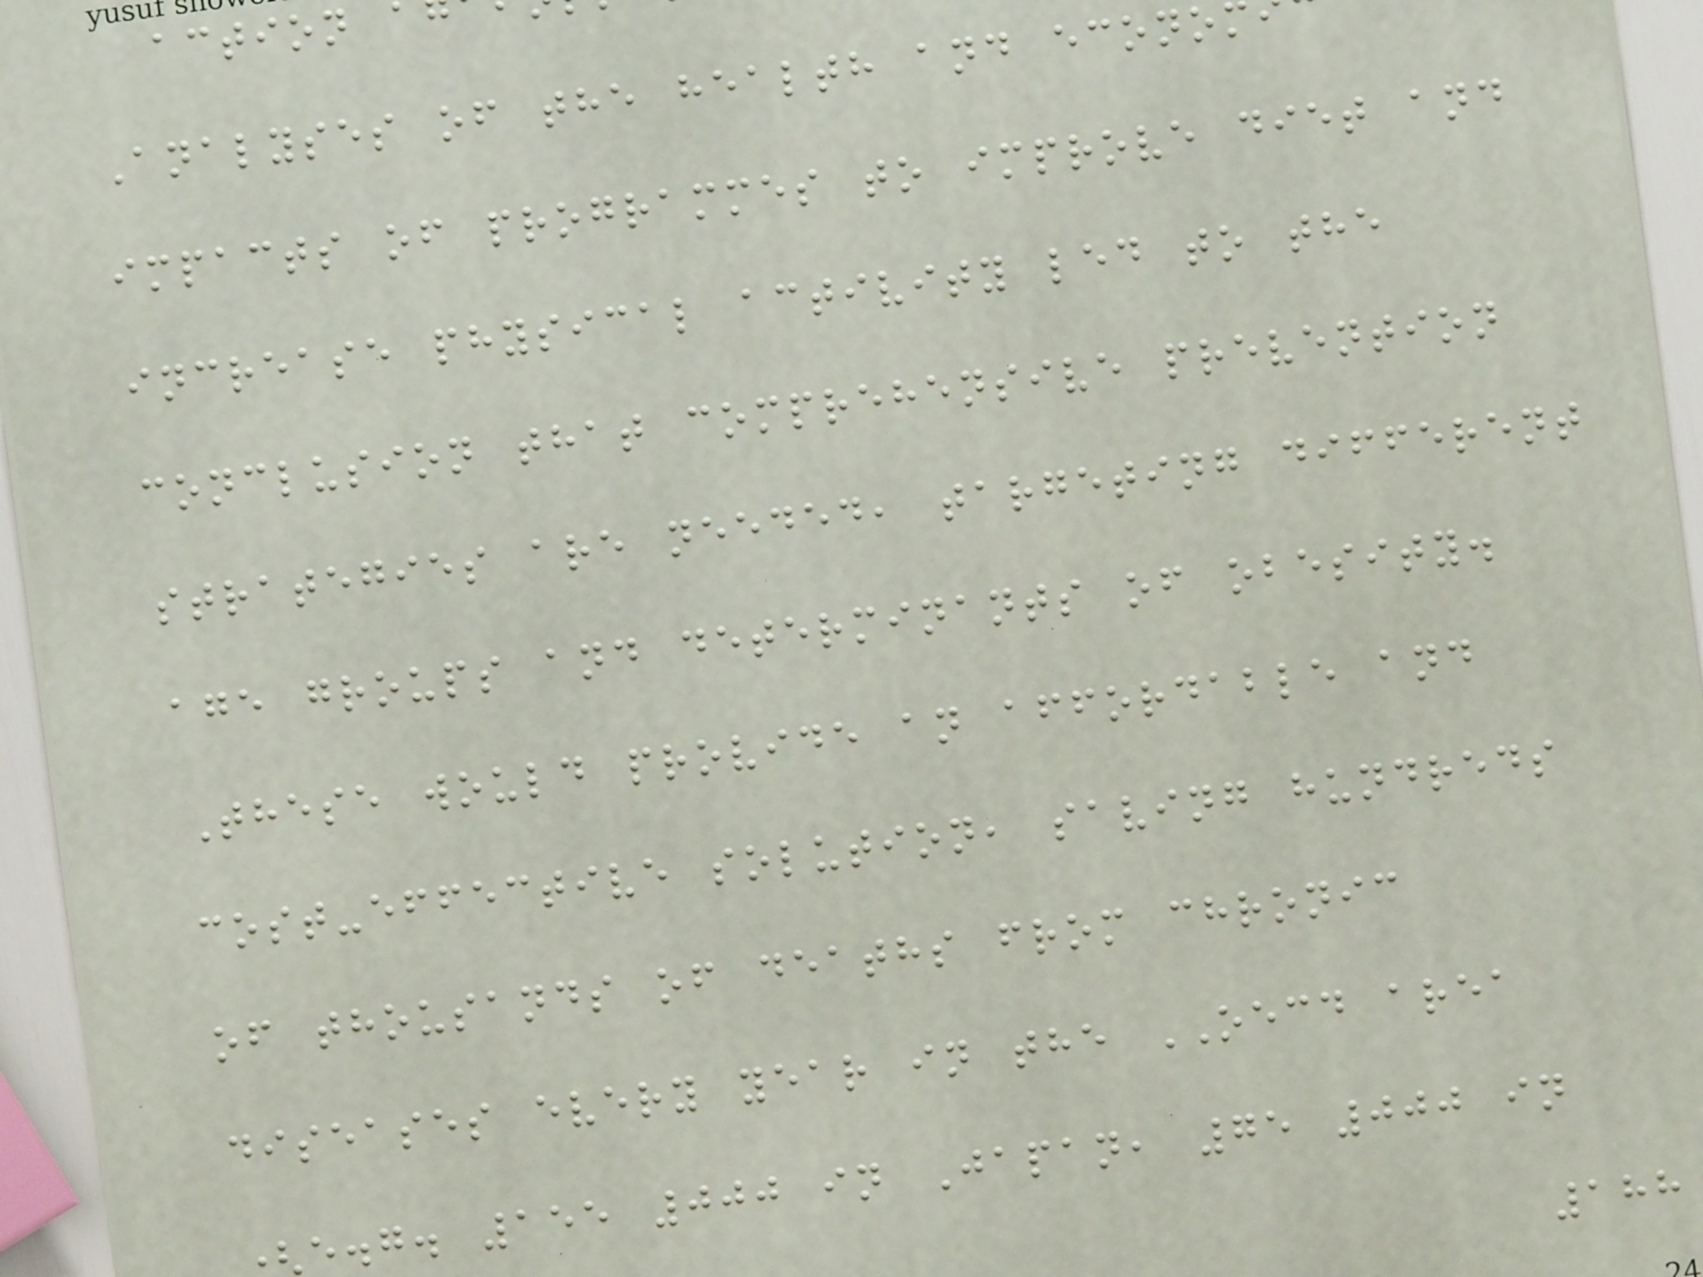Analyses of the health and econo
impacts of programmes to improve diet and
increase physical activity led to the
conclusion that comprehensive prevention
strategies are needed, targeting different
age groups and determinants of obesity.
These would provide an affordable and
cost-effective solution, saving hundreds
of thousands of deaths from chronic
diseases every year in the OECD area
e.g. 155 000 in Japan, 75 000 in
188
